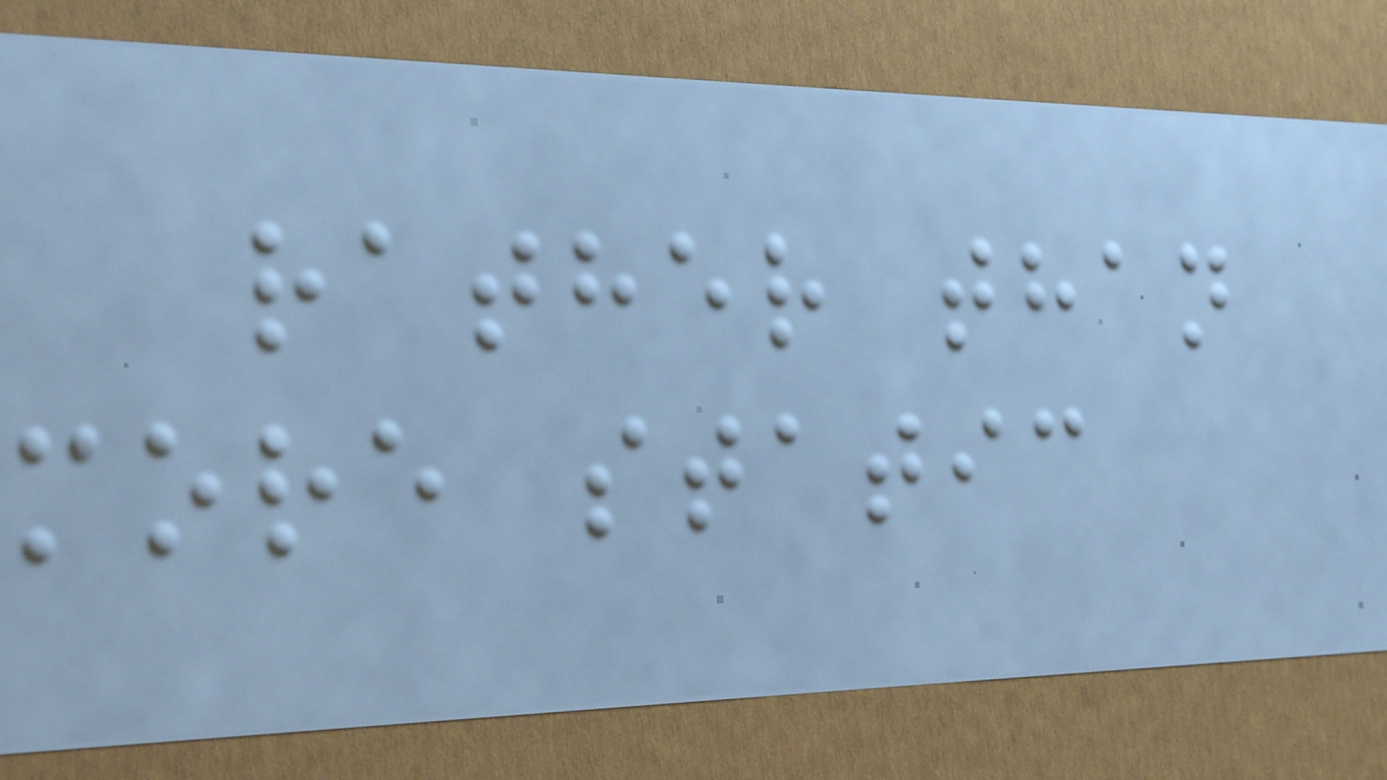rather than
more static
